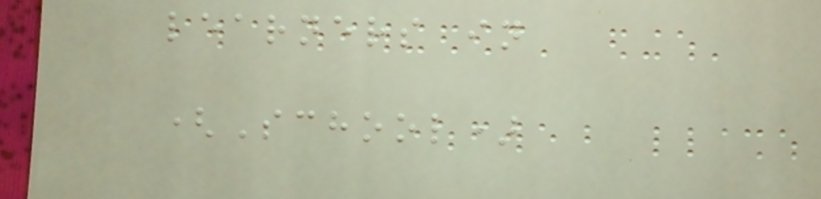learners in
(School)
